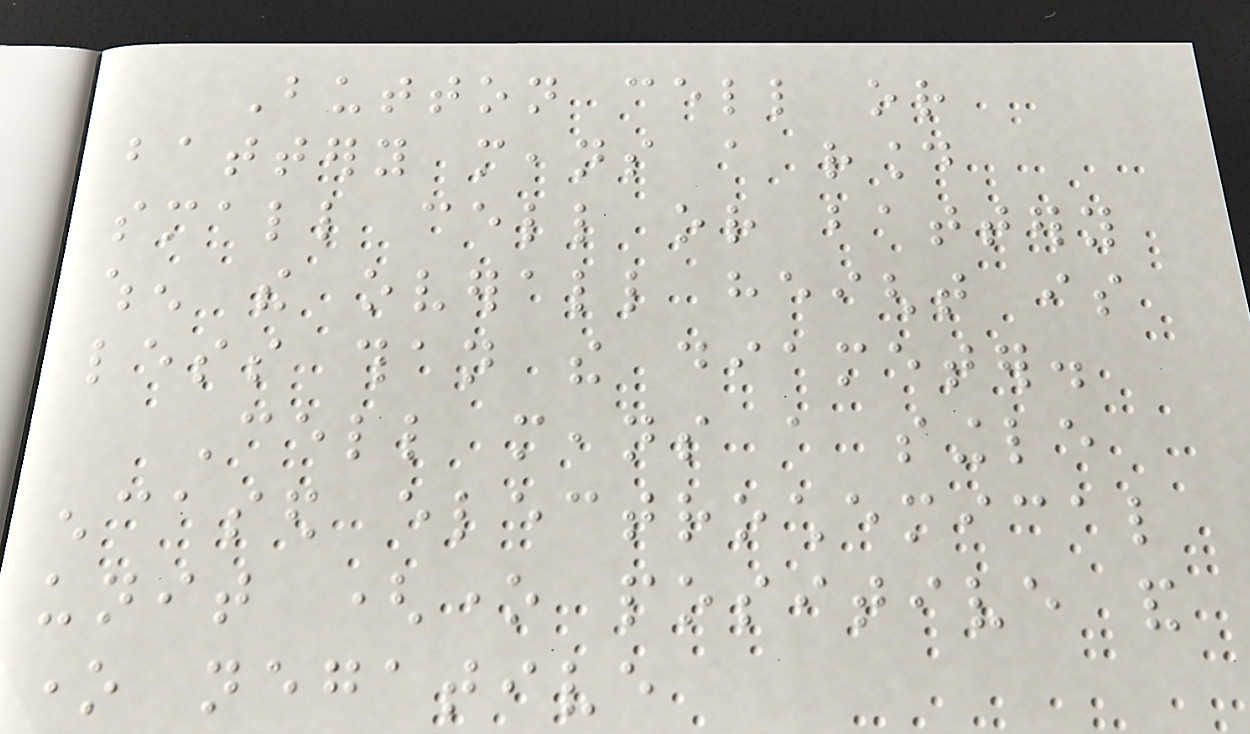Button cell or
battery means a round
small cell or battery
when the overall height is
less than the diameter.
Cell means a single
encased electrochemical
unit (one positive and
one negative
